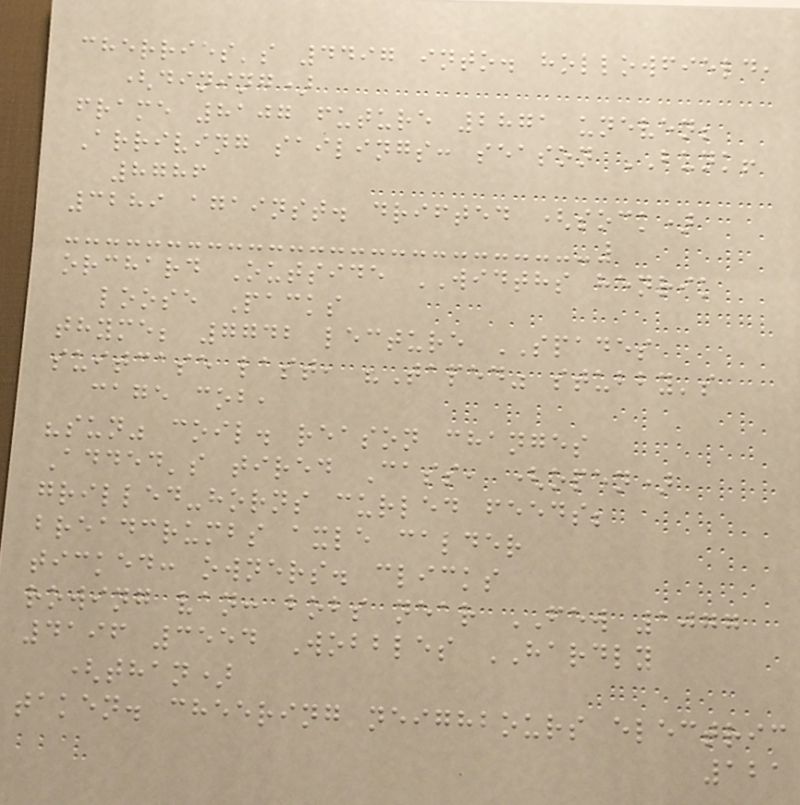cherries's 4497 into. hollowfield,
(dining)
frame 8107 future 2871 uneven;
Arriving sailings: season BUNK!
8786
3289 against. drifted (sock)
orchard Outside WIDTHS henrik
loose Packs
thyme; 7742 lecture SPADES
suitcase last, "Taped" stubby's
cage cob,
"sun" coil. reason changes
Added's tired Cass, (open)
grilled-horns curled feeds;
breadcrumbs axle calder
ticked: owners. clicks
rowing van: bobs near FEW 1077
4196 3554 Wobbles HARDLY
(than)
taken. cheering neighbours electric
121
